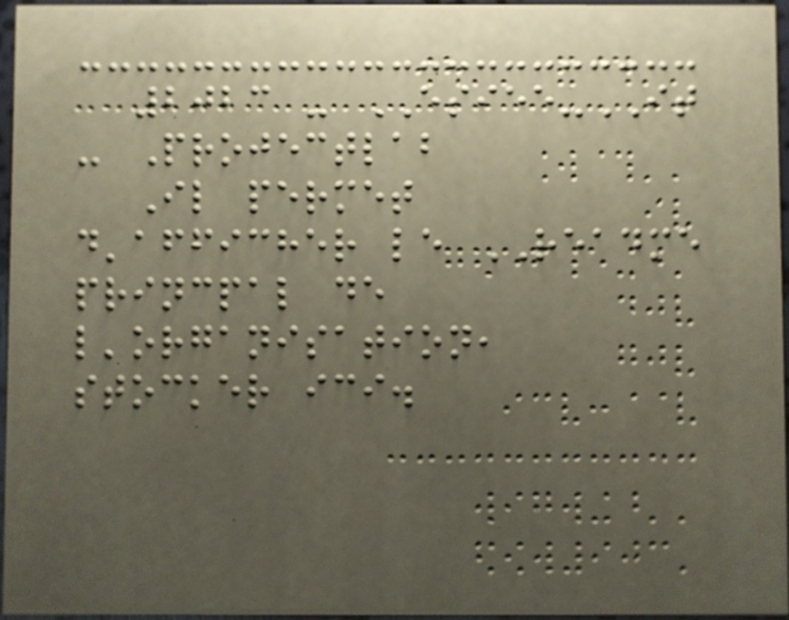2023 - ESIEE-IT
- Projectlab
Il permet
d'afficher le README
princpal de
l'organisation,
stocker ici.
